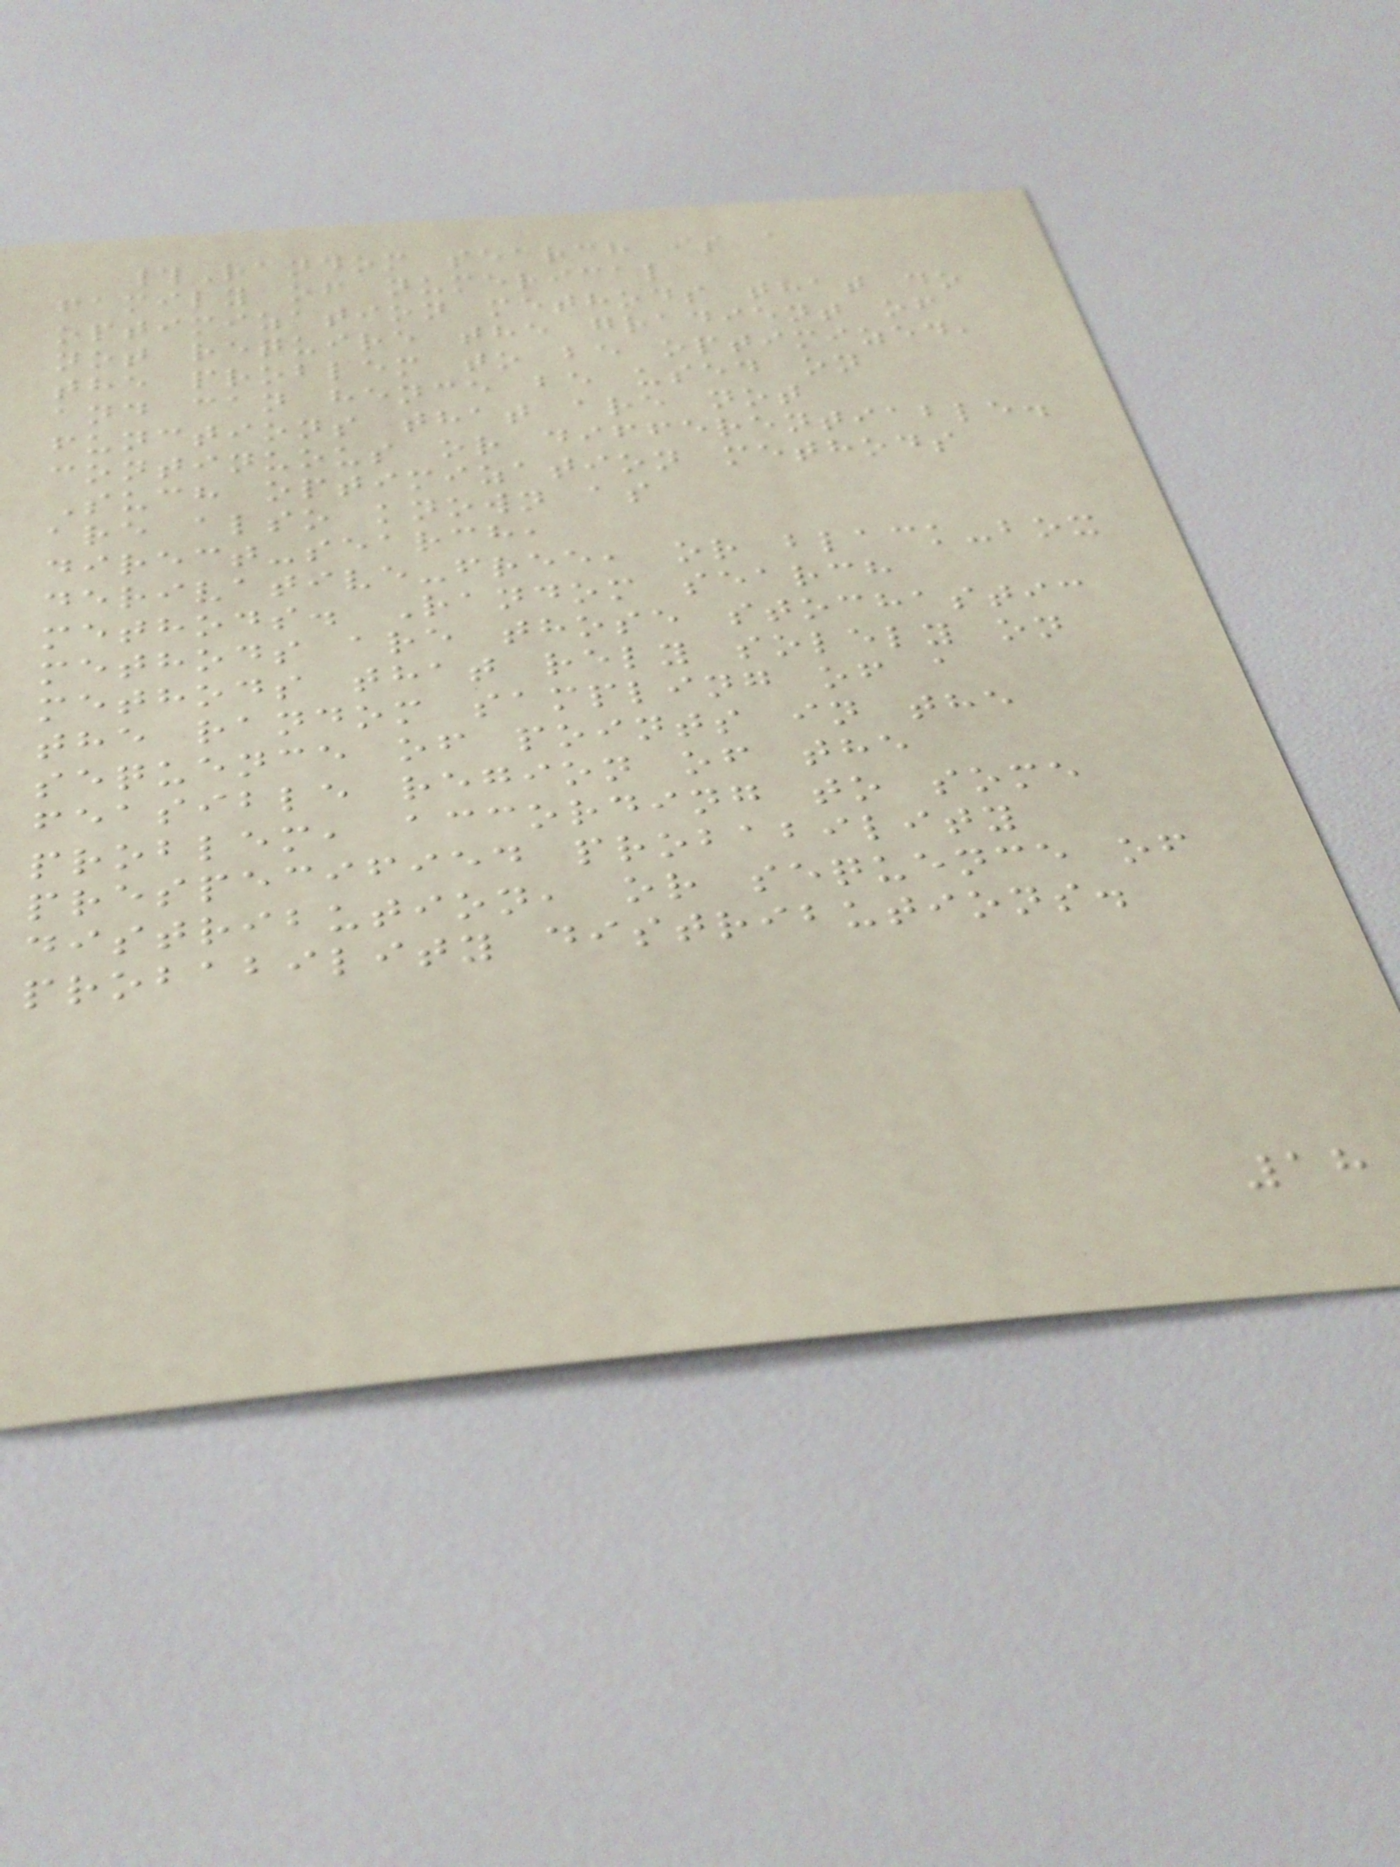#Random search is a
family of numerical
optimization methods that do
not require the gradient of
the problem to be optimized,
and can hence be used on
functions that are not
continuous or differentiable.
Such optimization methods
are also known as
direct-search,
derivative-free, or black-box
methods. Random search
methods are those stochastic
methods that rely solely on
the random sampling of a
sequence of points in the
feasible region of the
problem, according to some
prespecified probability
distribution, or sequence of
probability distributions.
18
